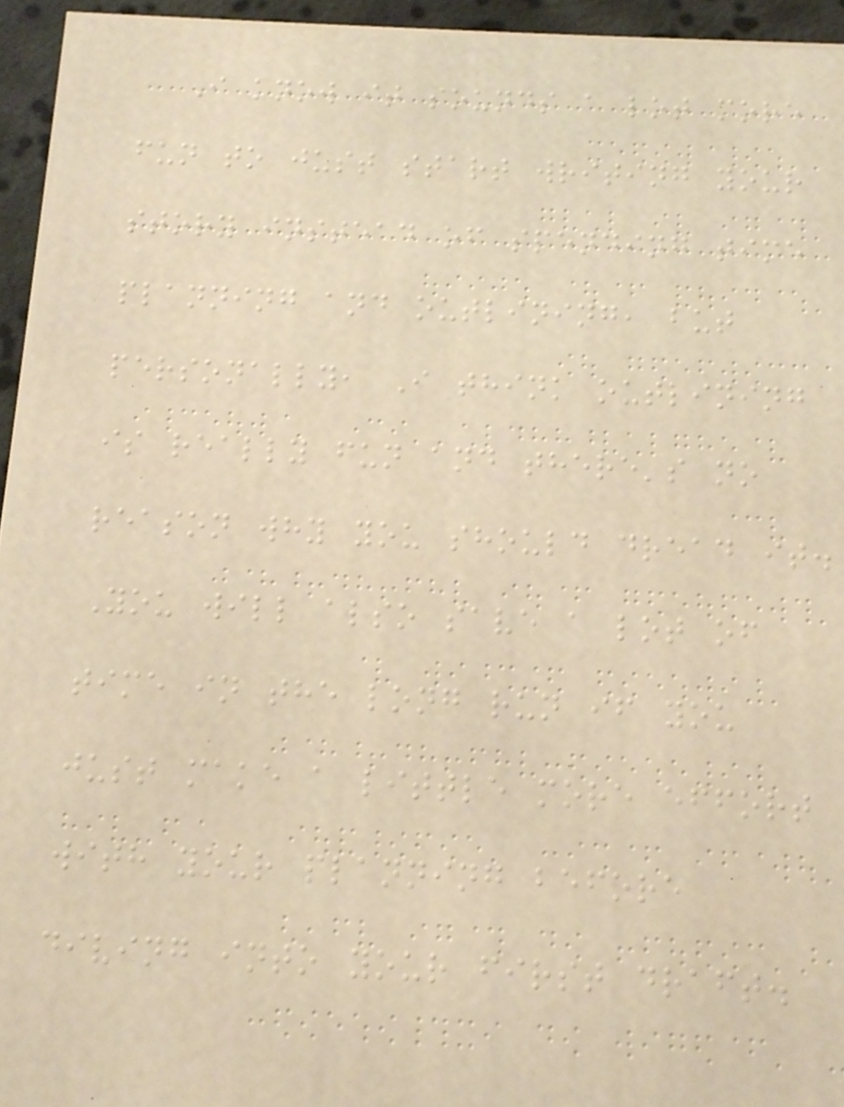I know it sounds a lot more
fun to just start writing your
story instead of spending time
planning and outlining, but
personally, I think outlining
is really fun and there's no
reason why you should dread it.
You will also save a lot of
time in the long run if you
just make a little more effort
with your planning before
diving into your first draft.
